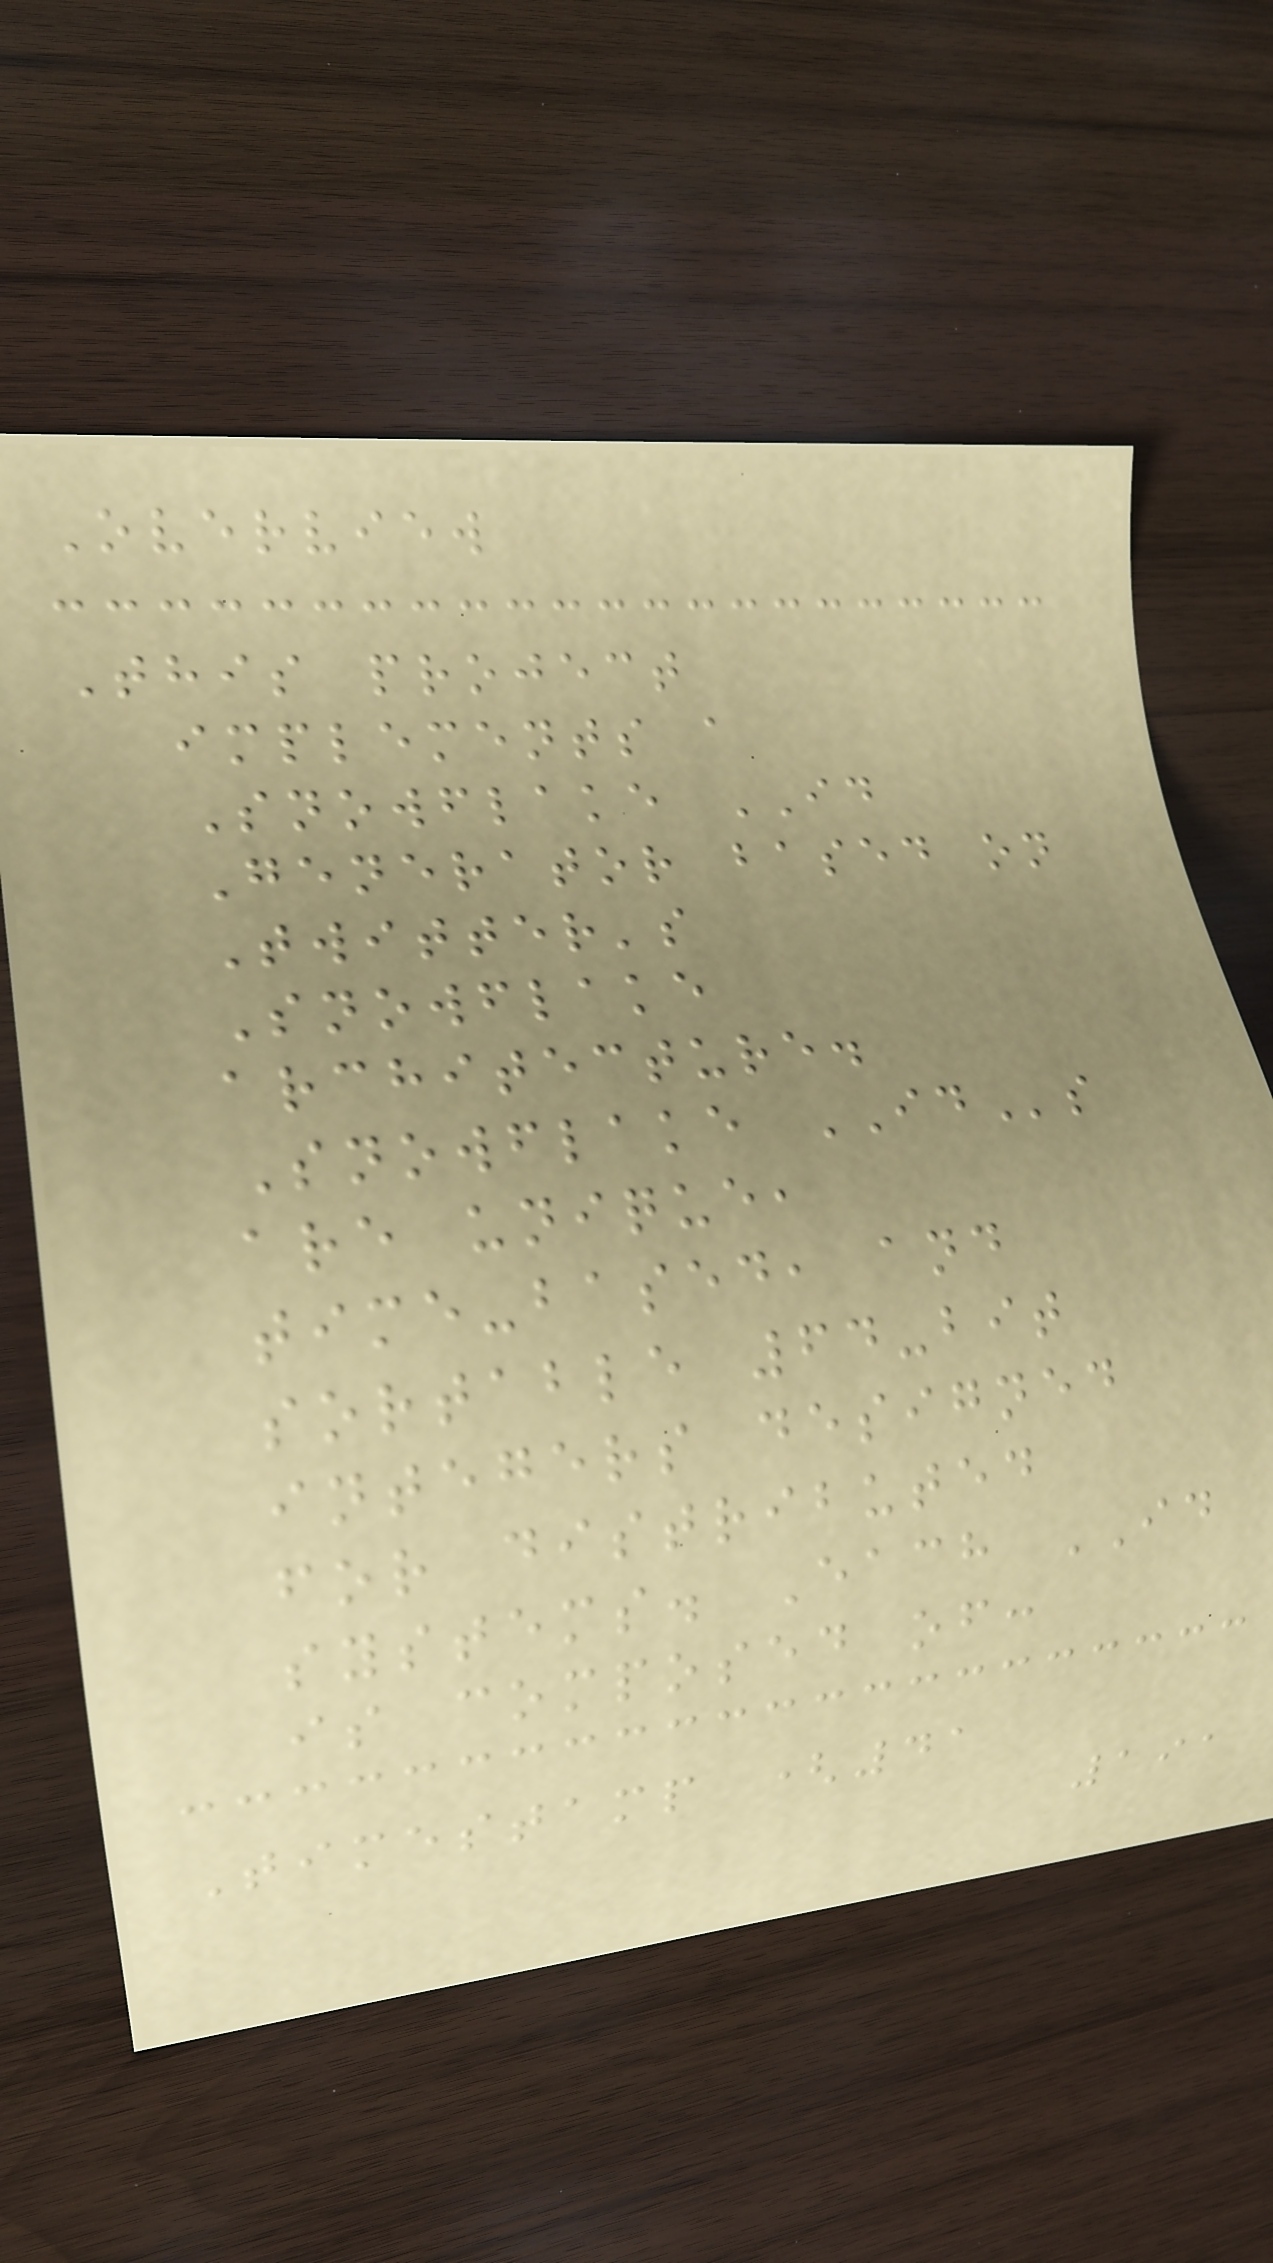Overview
This project
implements a
Snowflake ID
Generator based on
Twitter's
Snowflake
architecture.
Snowflake IDs
are unique,
time-based, and
sortable 64-bit
integers designed
for distributed
systems. Each ID
is composed of:
Timestamp (41
191
